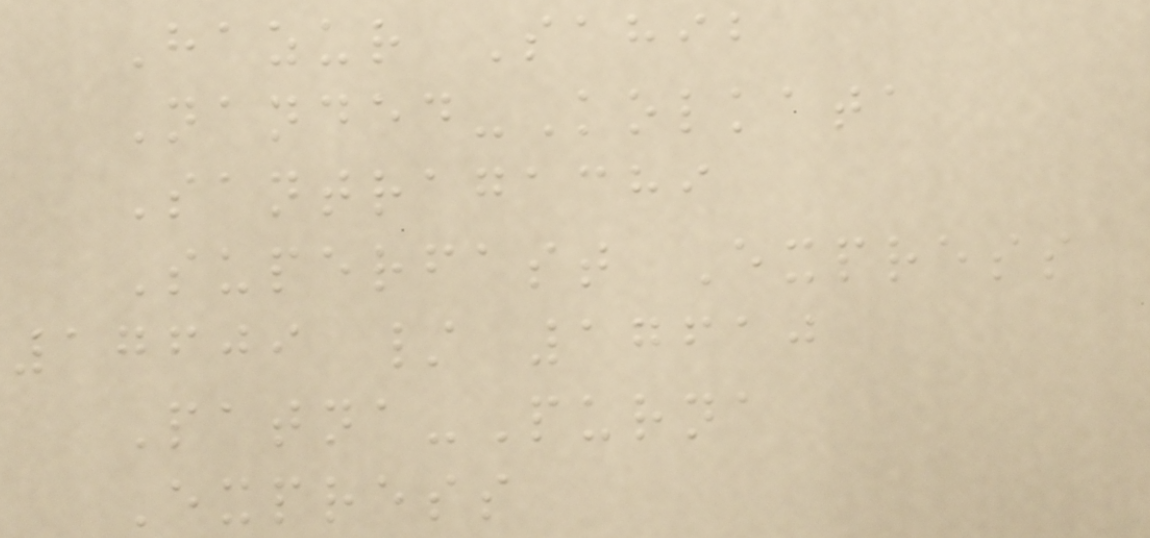Hazur Sahib
Nanded-Kolkata
Santragachi
Superfast Express
17609 / 17610
Patna-Purna
Express
